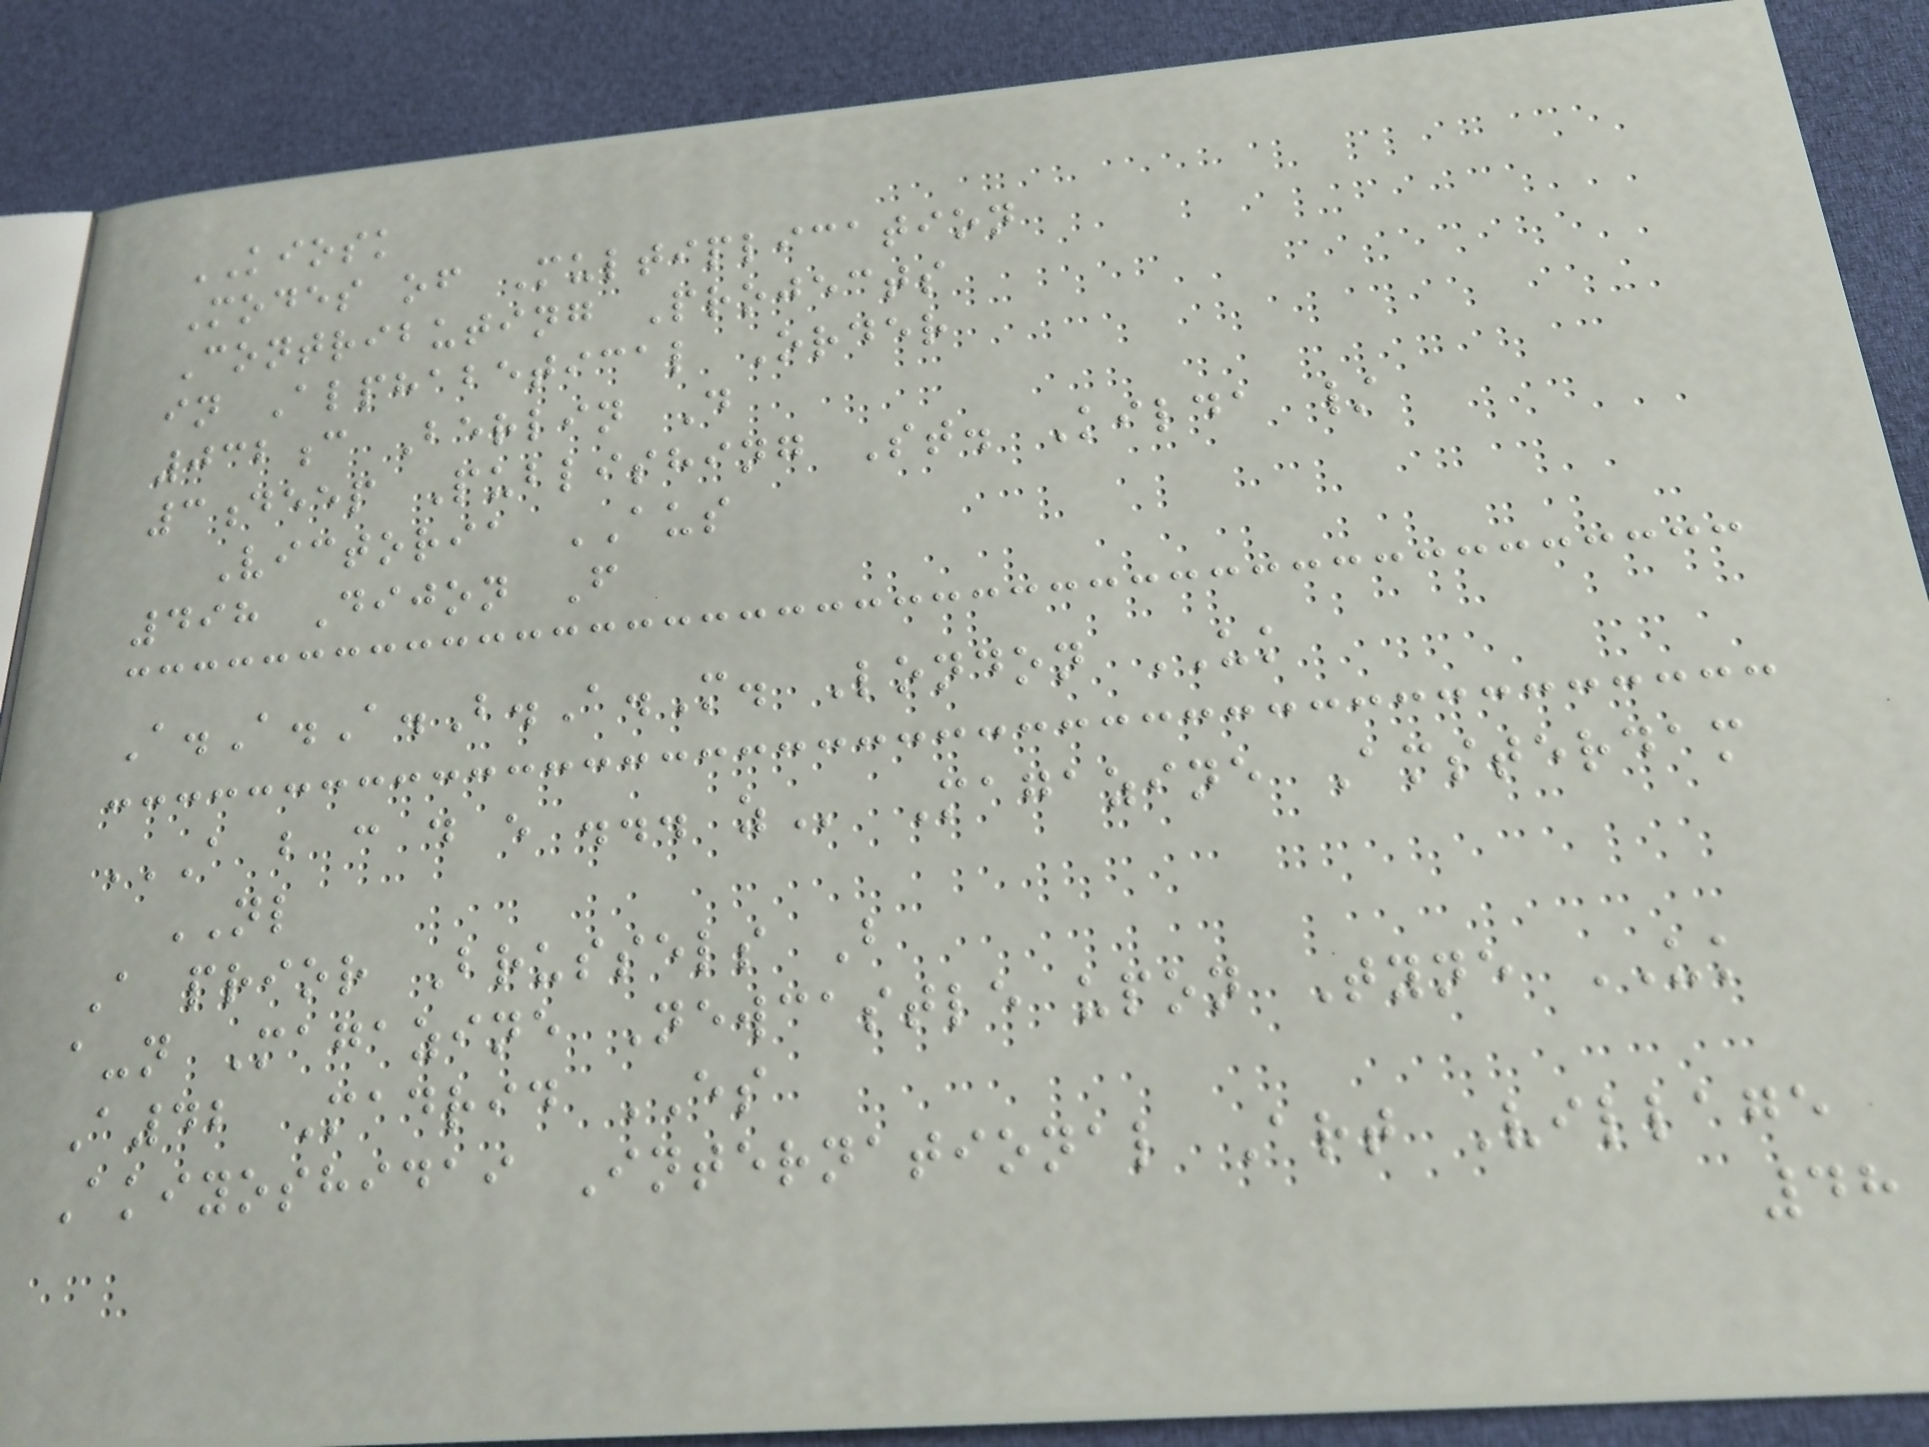KIOSK
Modes of Multiplication
Contributing Projects
in Alphabetical Order
032c Berlin D
3deep Publishing St. Kilda /
Victoria AUS
498 Dijon F
A.A.A.B.A.M. London UK
A B C D E ... Z Magazine Amsterdam
NL
A prior Brussels B
a-n Magazine Newcastle upon Tyne UK
A42 Madrid ES
Akiyoshidai International Art Village
48
